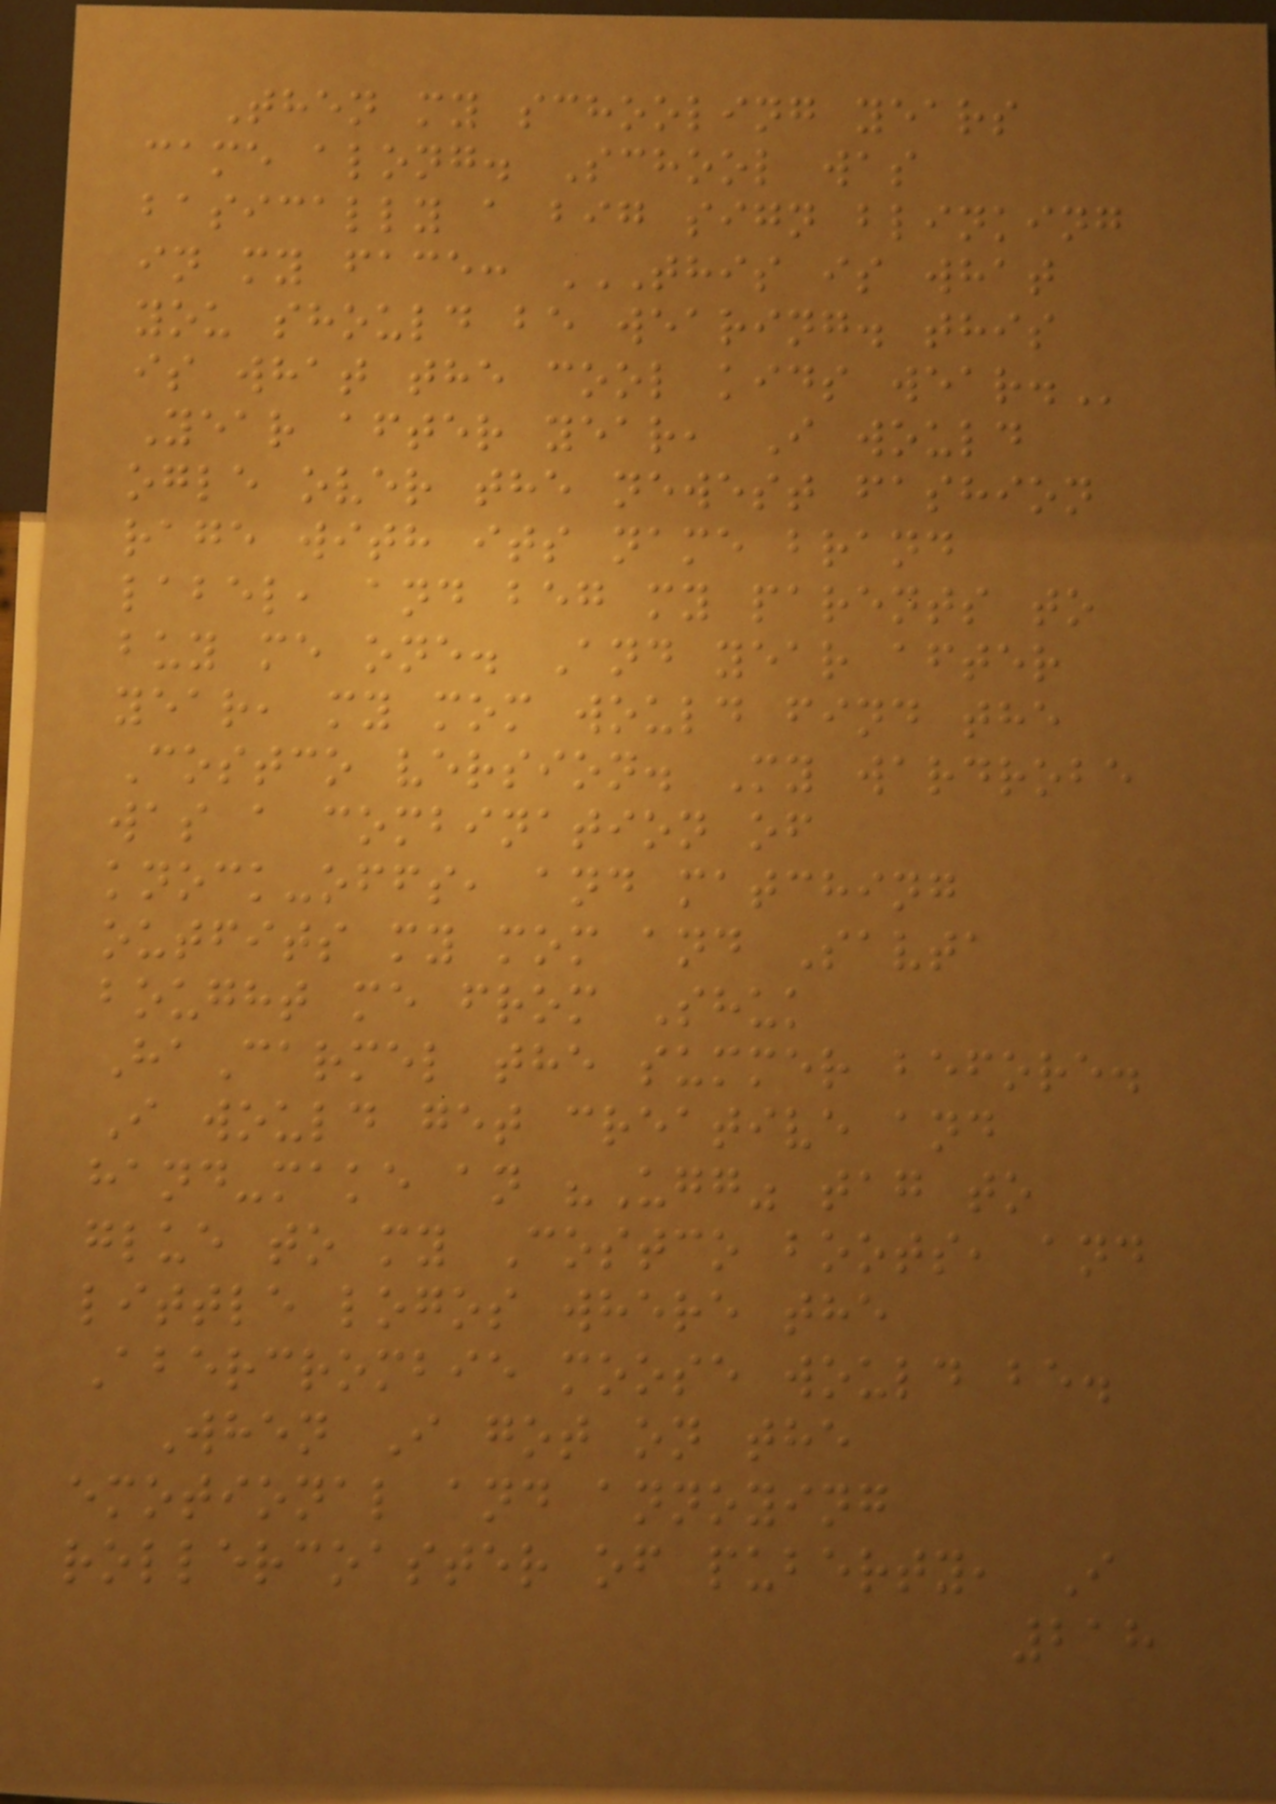Then my schooling years
came along. School was
basically a big sign blinking
in my face: THIS IS WHAT
YOU SHOULD BE WEARING. THIS
IS WHAT THE COOL KIDS WEAR.
Year after year, I would
ogle over the newest fashion
rage with its name brand
label, and beg my parents to
buy me one. And year after
year, my mom would find the
Costco version. My wardrobe
was a combination of
knock-offs, and matching
outfits my mom and Savta
bought me from Shuk
HaCarmel the summer before.
I would get creative and
hand-make an "Ugg" tag to
glue to my Costco boots, and
little logos where the
Abercrombie moose would be.
When I got on the
emotional and annoying
rollercoaster of puberty, I
218
